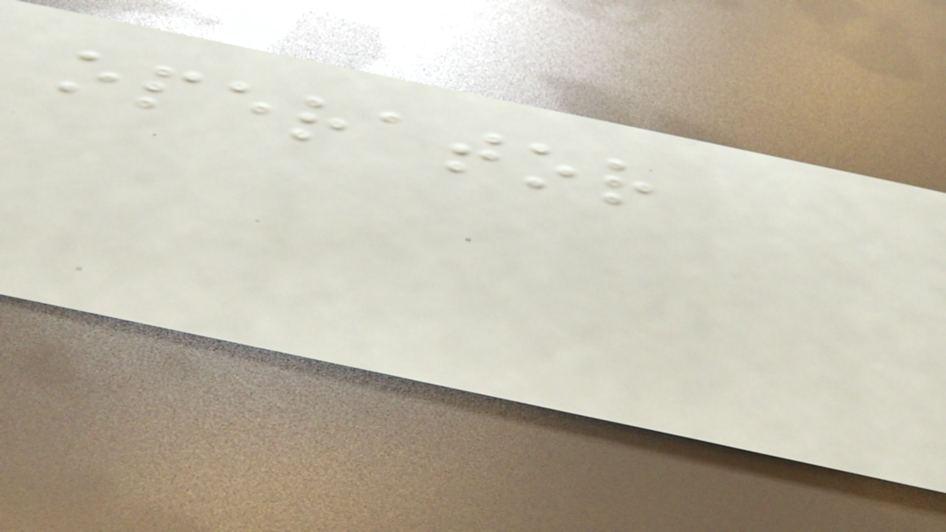operator
